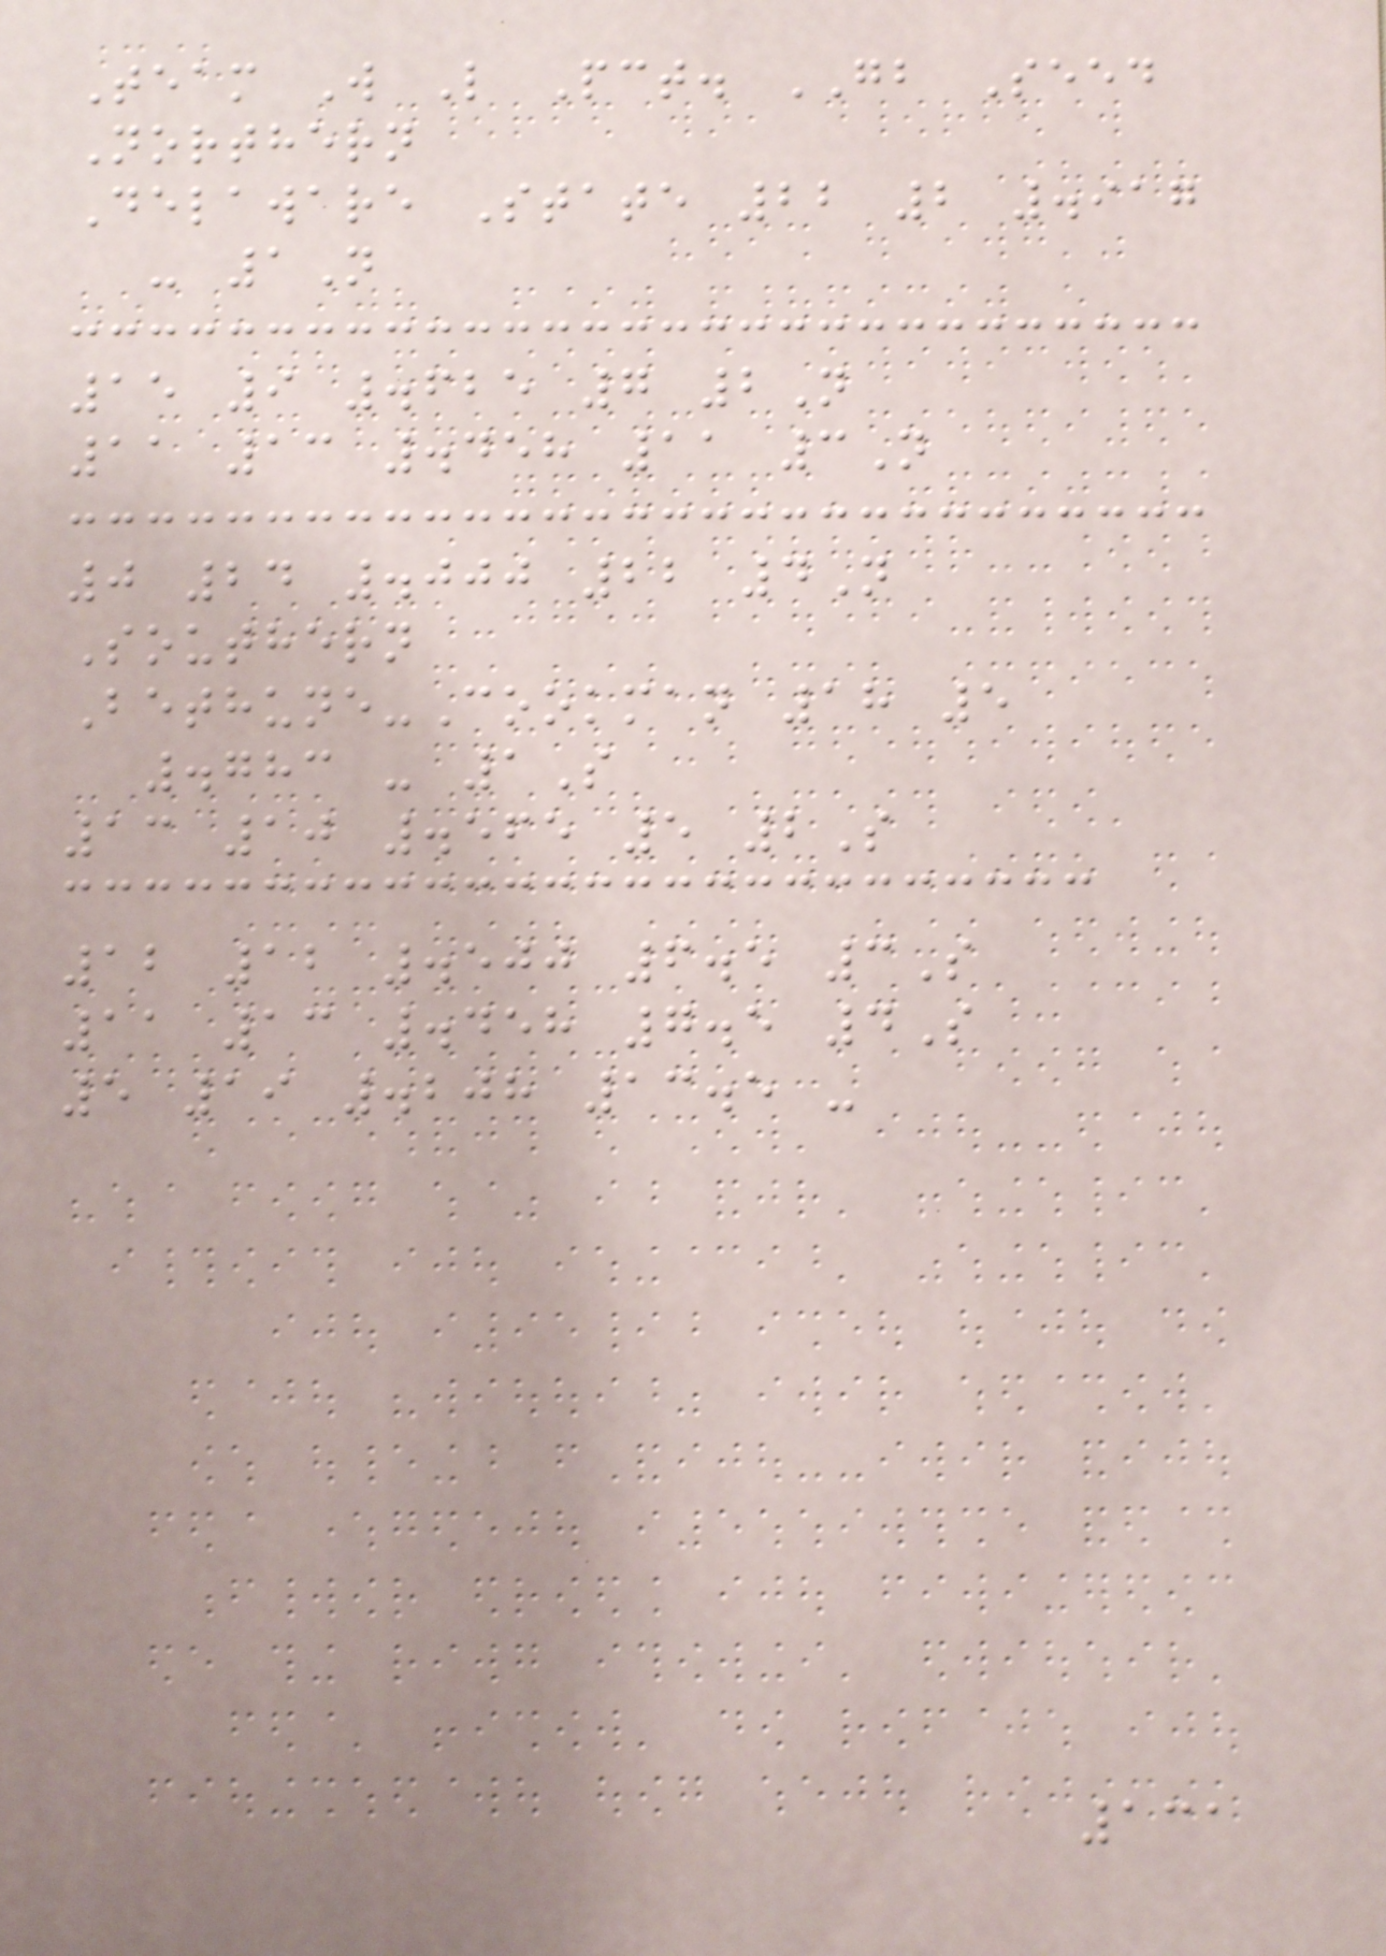Team W L Pct. GB Seed
Northern
Delaware State 22 2 .917
- 1N
15 9 .625 7 2N
11 13 .458 11 3N
0 24 .000 22 4N
Southern
Bethune-Cookman 18 5
.783 - 1S
13 10 .565 5 2S
12 12 .500 6.5 3S
11 13 .458 7.5 4S
5 19 .208 13.5 -
131
